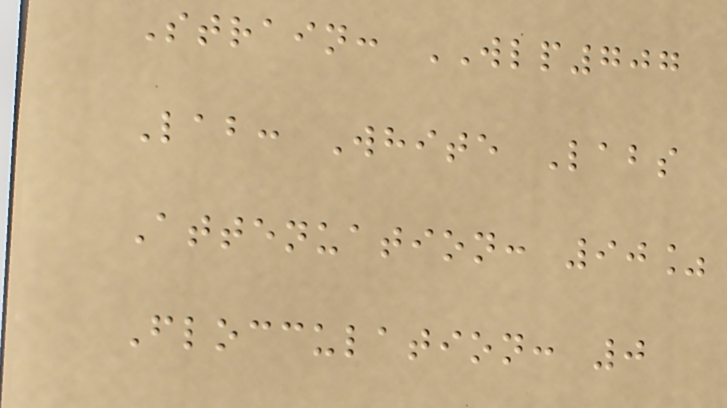Strain: WLP707
Lab: White Labs
Attenuation: 90%
Flocculation: 0
